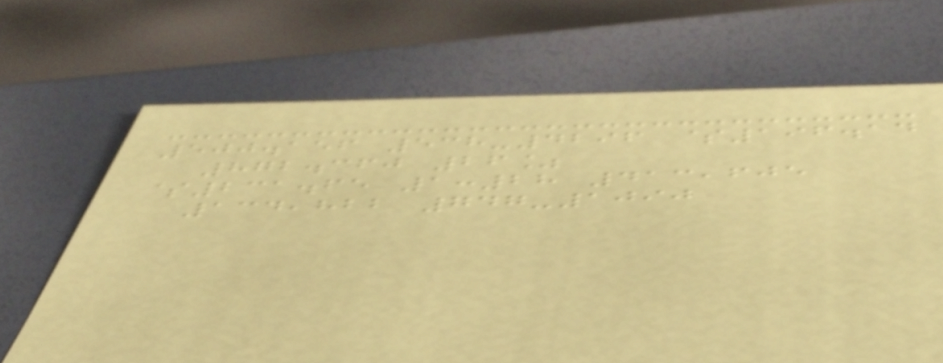500.156 538-4296 $196.14
872.360 26%
$231.65 1:28 413,605
134,822 747-1090
